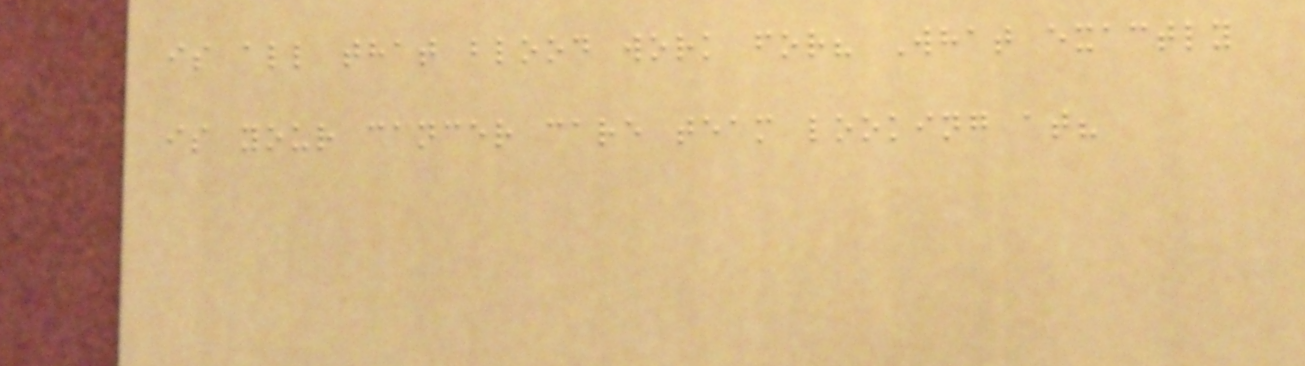is all that blood work for? What exactly
is your cancer care team looking at?
